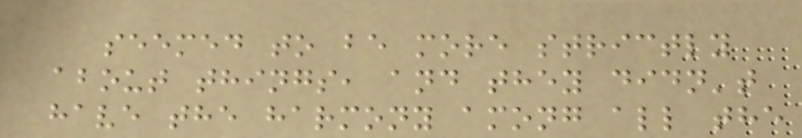seemed to be more strictly
about things, and they didn't
have the harmony among all the
